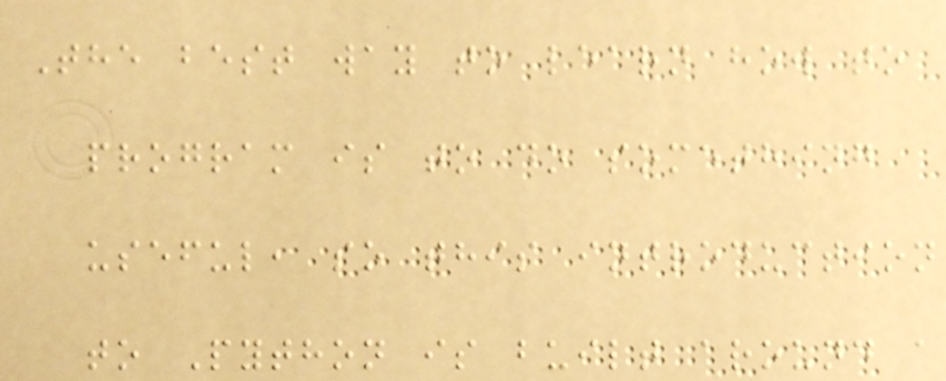The best way to learn how to
program is to do something
useful, so this introduction
to Python is built around a
